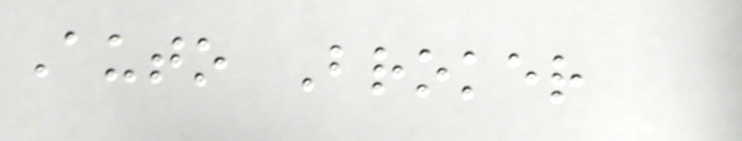Auto Broker
